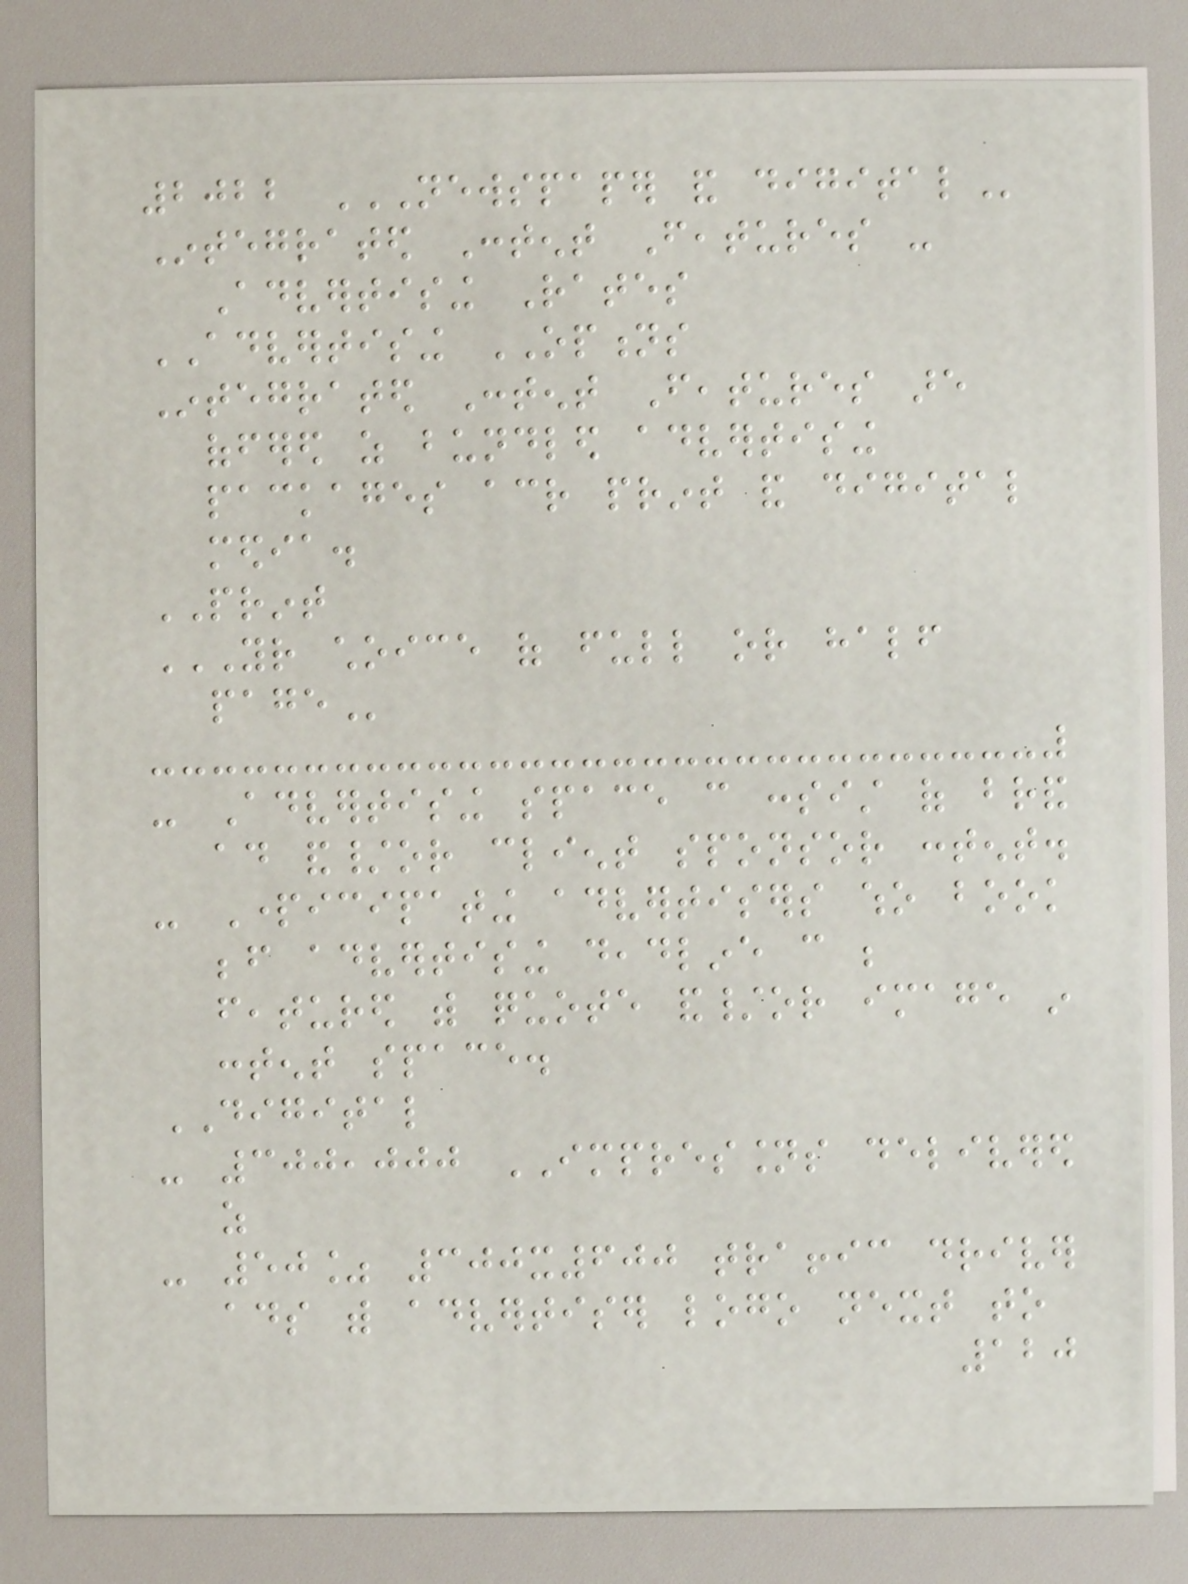2022 NEWSPAPER AND DIGITAL
Integrated Content Features -
Advertising Rates
ADVERTISING OPTIONS
Integrated Content Features are
offered as bundled advertising
packages across print and digital
media.
PRINT
YOUR CHOICE OF FULL OR HALF
PAGE
- Advertising space can consist of brand
ad and/or client sponsor content.
- Participating advertisers who book
before advertising deadline can be
featured with quote and/or image in
content space.
DIGITAL
- 300,000 IMPRESSIONS delivered
as
- 50% 300x600 traffic driver
ads with advertiser logo next to
120
